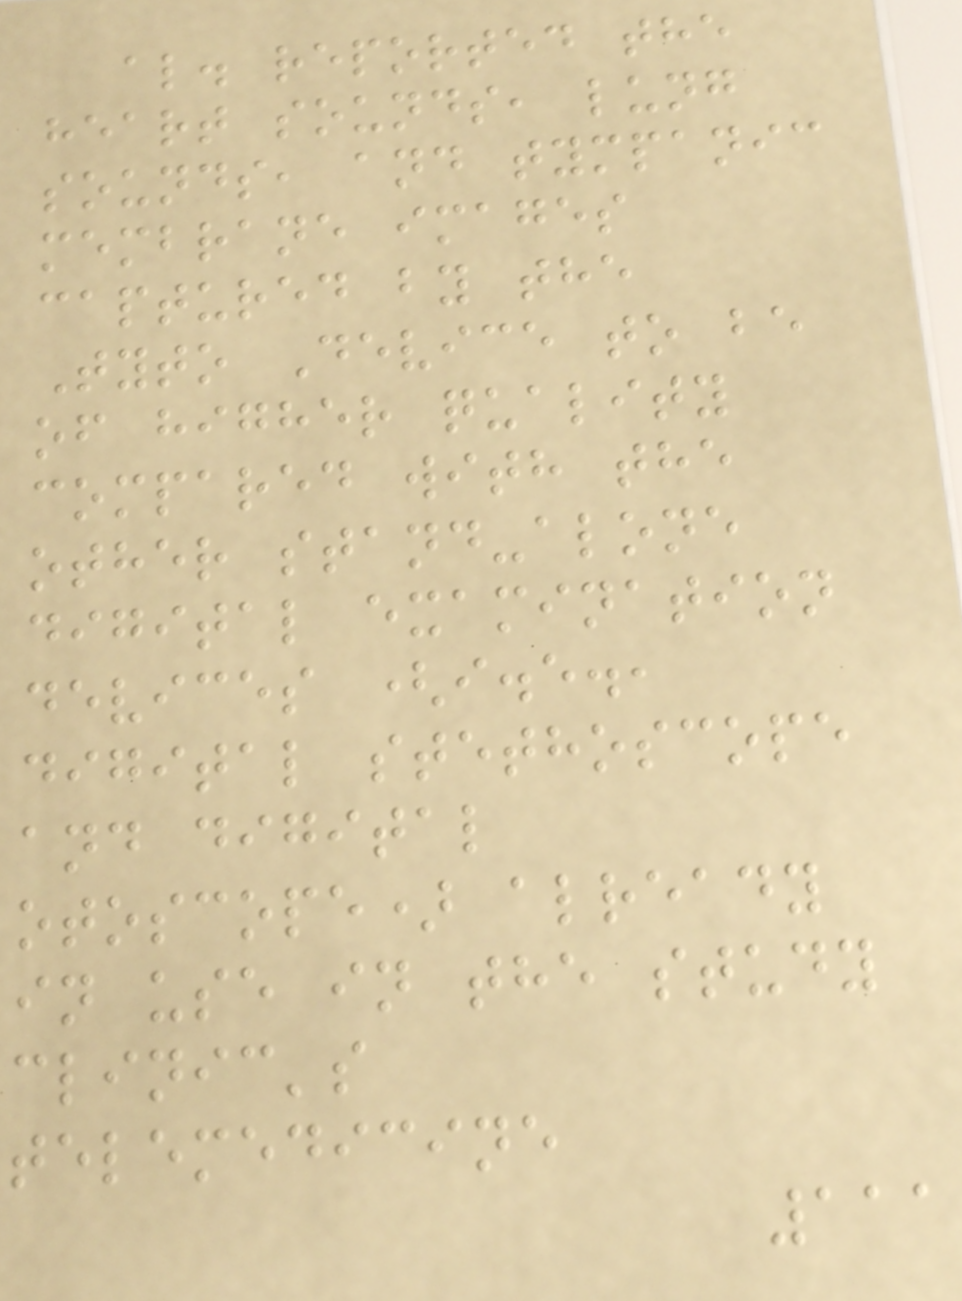al. reported the
heart sounds, lung
sounds, and tympanic
membrane images
captured by the
Tyto Device to be
of higher quality
compared with the
other stand-alone
digital examination
devices (i.e.,
digital stethoscope
and digital
otoscope) already
in use in the study
clinic's
telemedicine
111
